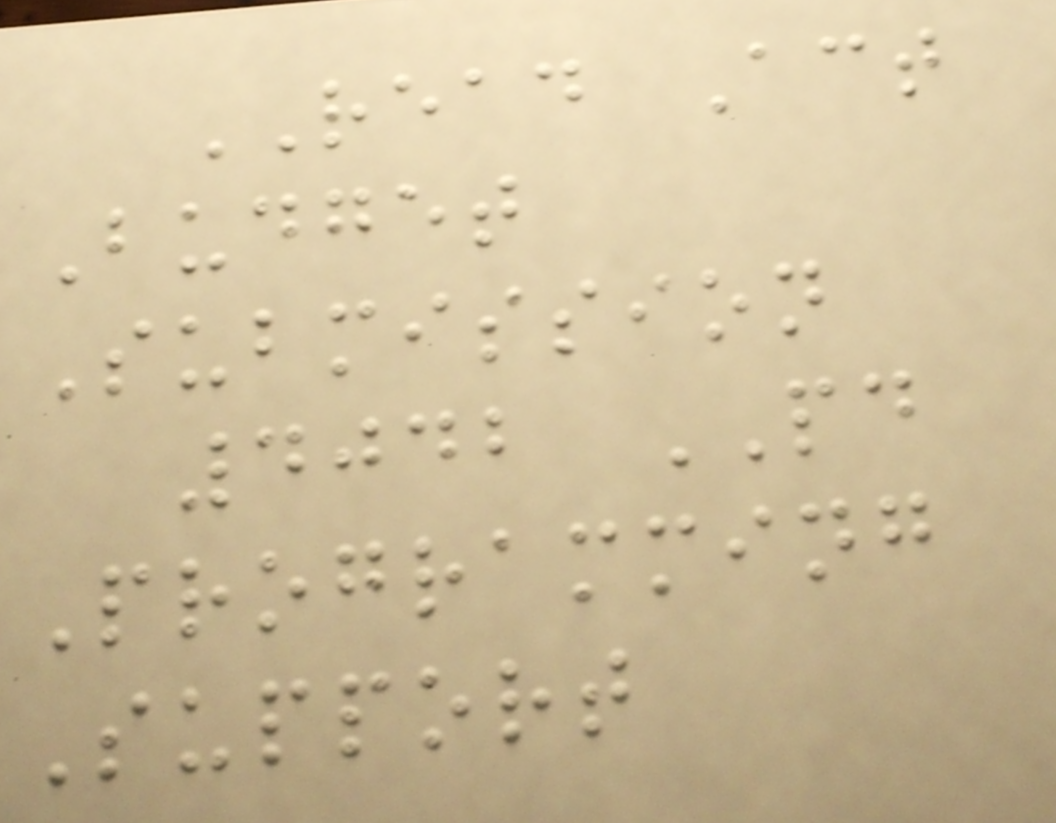READ Act
Budget
Submission
4042 PD
Programming
Support
